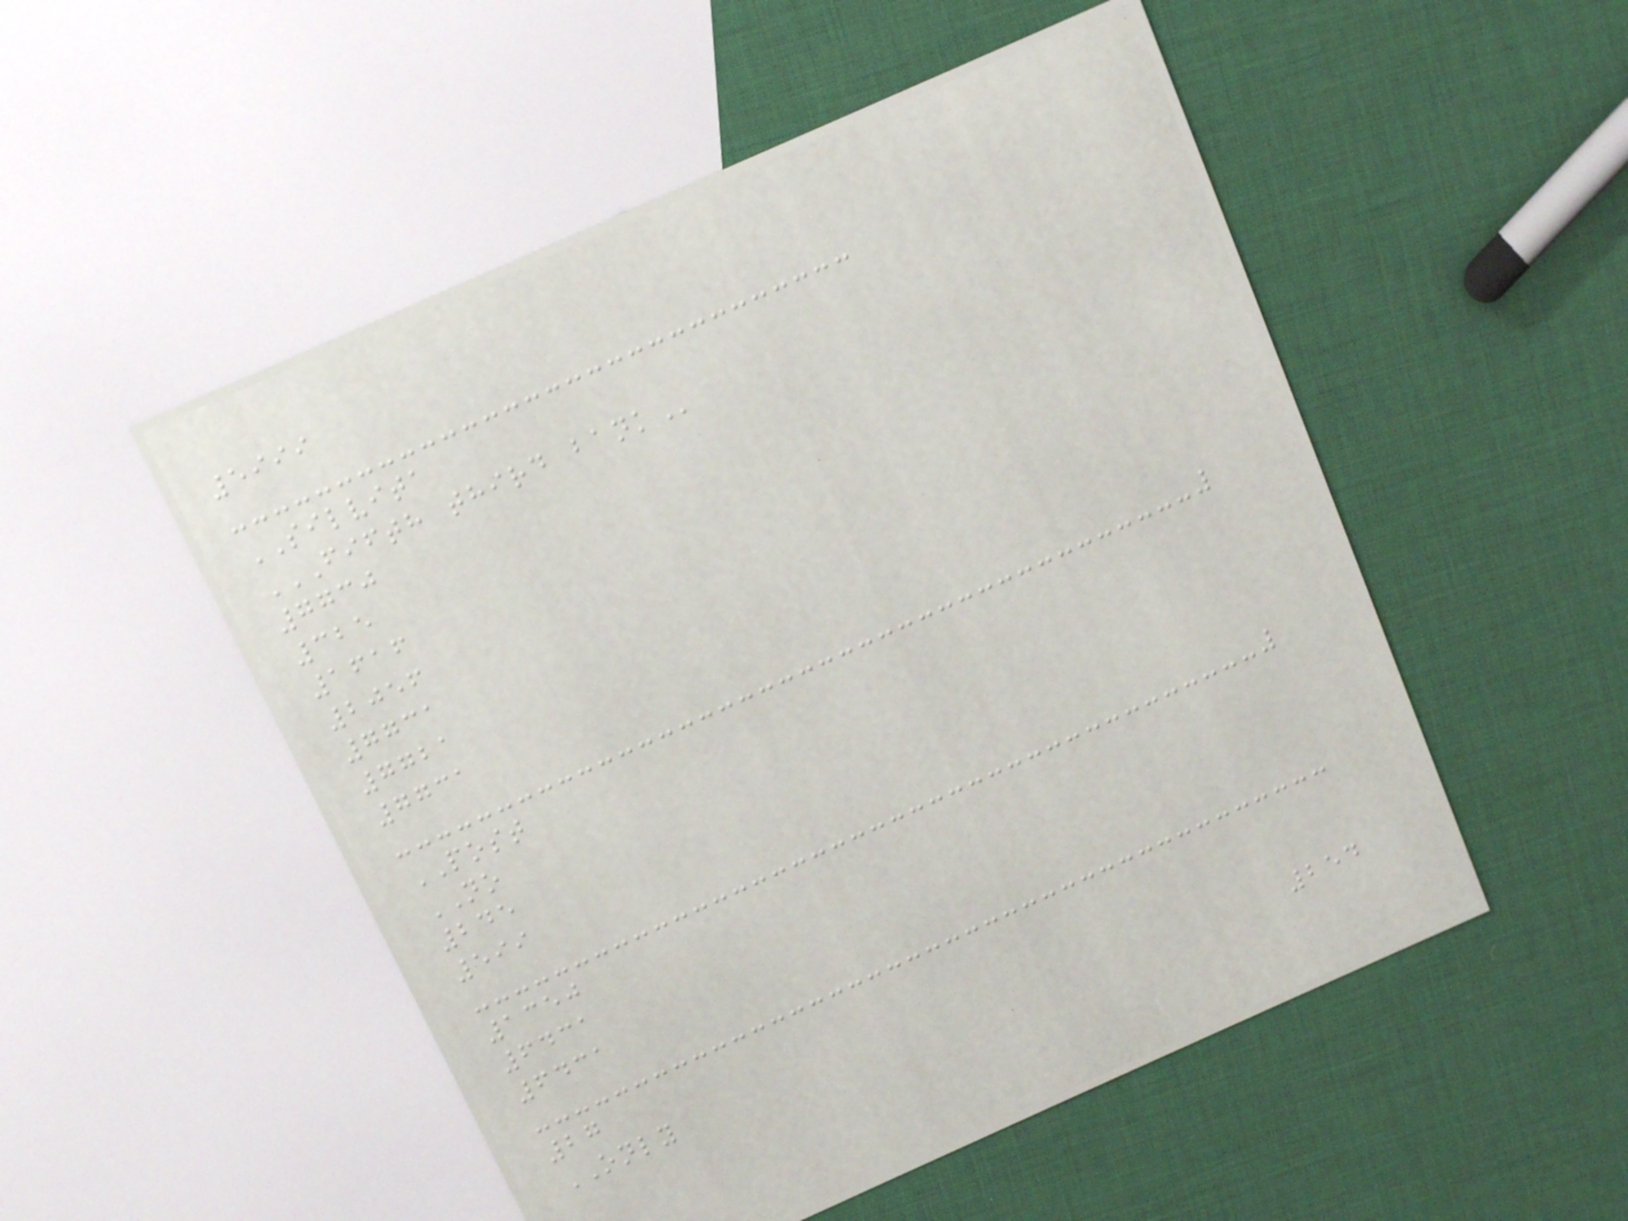5999
SILVITA
FIFTH THIRD BANK
7730
325
1616
2056
7731
7721
7731
POST
NO
245
599
1350
6431
6431
27
ONLY
254
